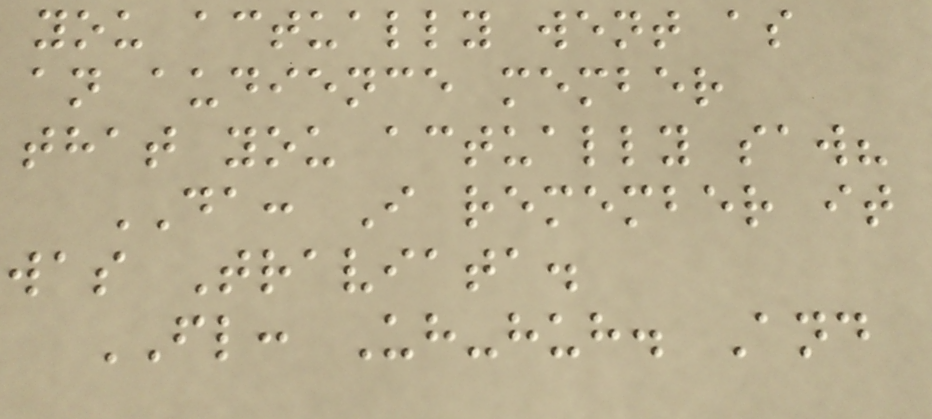you actually went as
an audience member
that you actually saw?
DA: I remember it
was Traviata.
FL: Uh-huh. And
